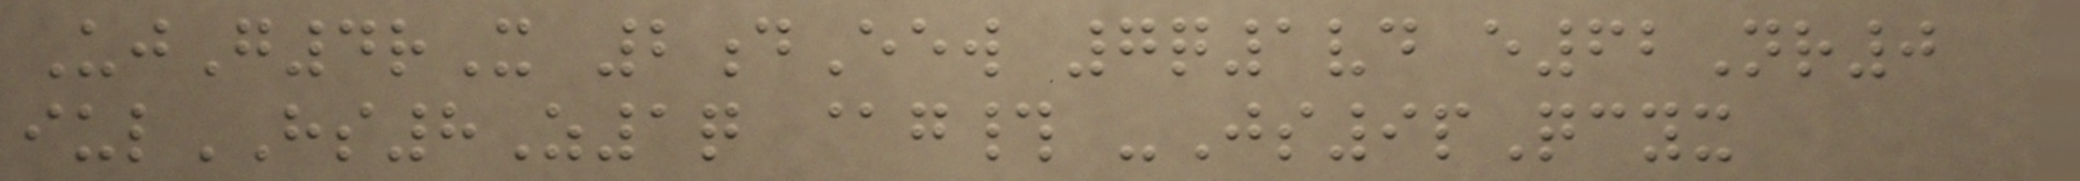UjG4rX 2dEew 7q1vd e62Nr0
iulHS8Z1q @g# -Js9pQcyx
